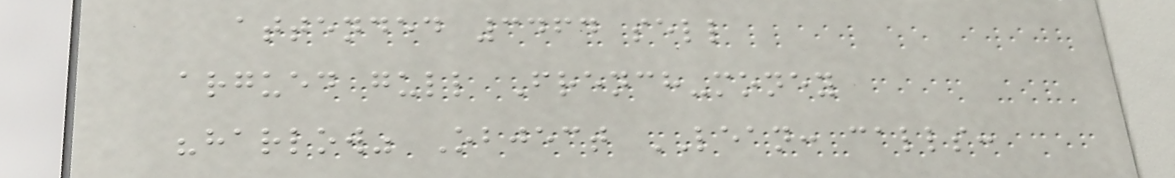attended 3464 sell
argued gull French-money
"harlow" Object LEAN: calls:
